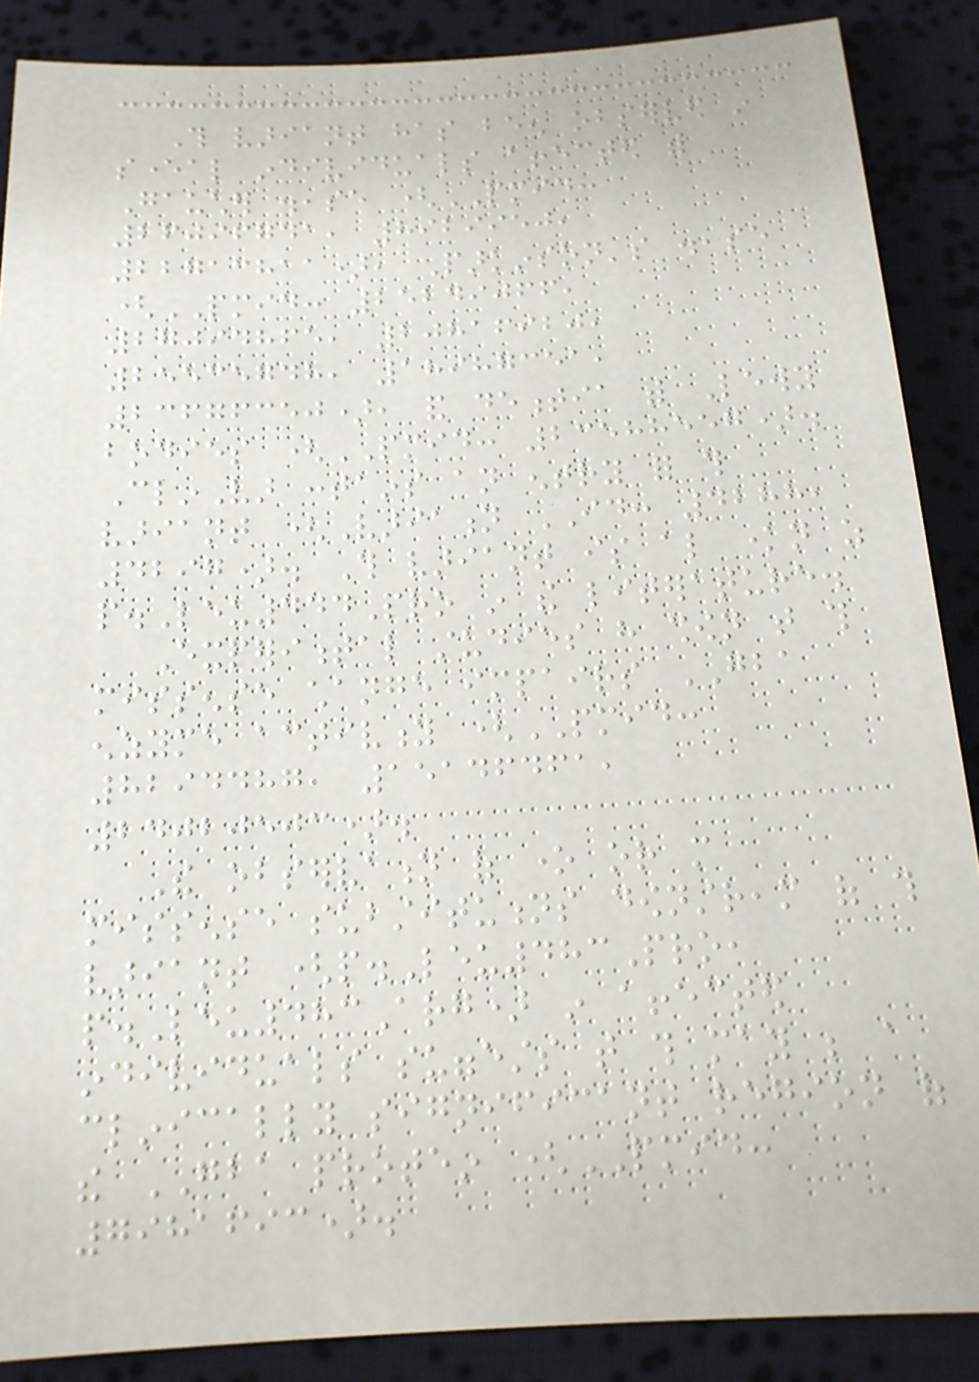This variant has been observed in
several individuals affected with
Gaucher disease (PMID:
26096741, 8929950,
22713811), Parkinson's disease
(PMID: 25249066,
27094865, 20816920,
25535748, 18987351,
23676350), and dementia with Lewy
bodies (PMID: 23588557).
ClinVar contains an entry for this
variant (Variation ID: 4288,
4297). This variant is also known as
p.Leu444Pro in the literature.
Experimental studies have shown that this
missense change impairs GBA
enzyme activity (PMID:
8294487, 15146461,
24020503).
The observation of one or more
missense substitutions downstream of this
variant (p.Leu483Pro,
p.Leu483Arg) in affected
individuals suggests that this may be a
clinically significant region of
the GBA protein (PMID:
7981693).
